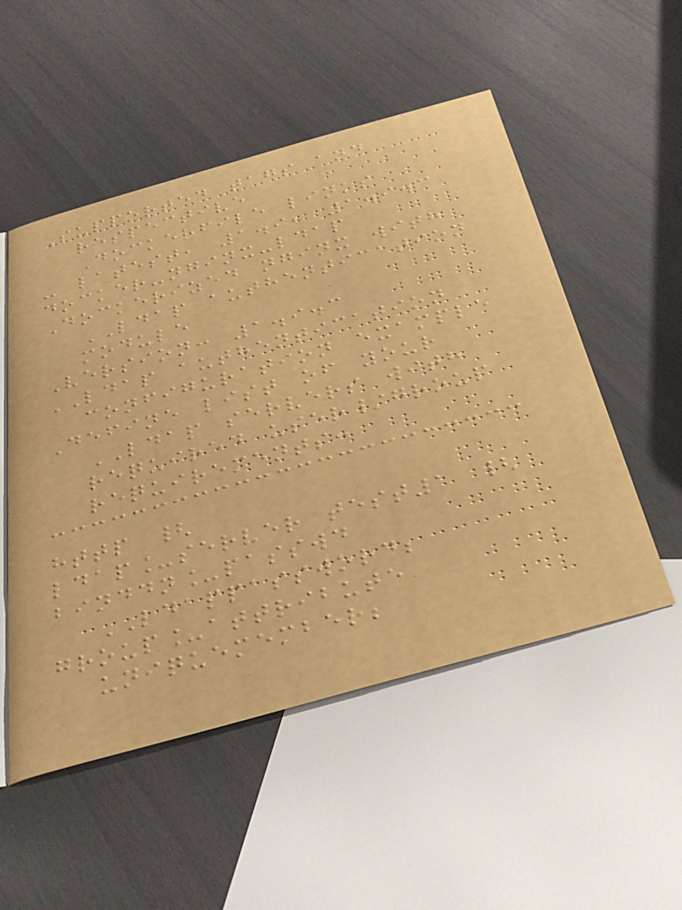Supported tags and
respective
Dockerfile links
- latest, 1.9, 1.9.3
docker-nginx-ldap
Dockerized nginx with
LDAP authentication
module
Version: 1.9.3
LDAP authentication
configuration example
Define list of your
LDAP servers with
required user/group
requirements:
http {
ldap_server test1 {
binddn_passwd
LDAPPASSWORD;
group_attribute
uniquemember;
